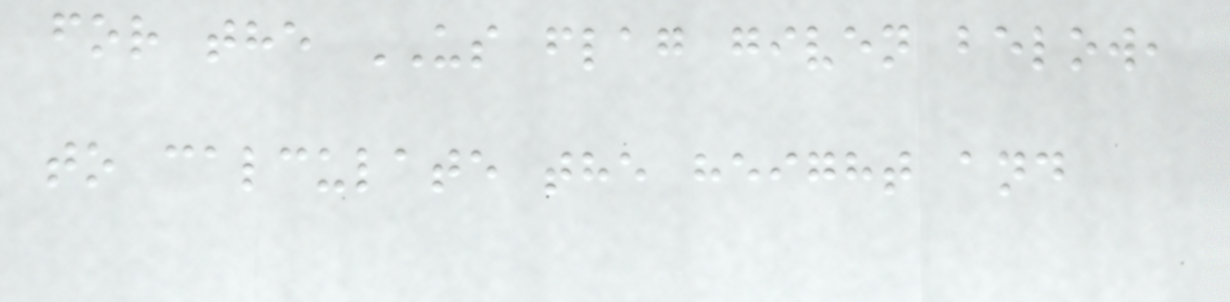for the US flag given below,
to calculate the height and
